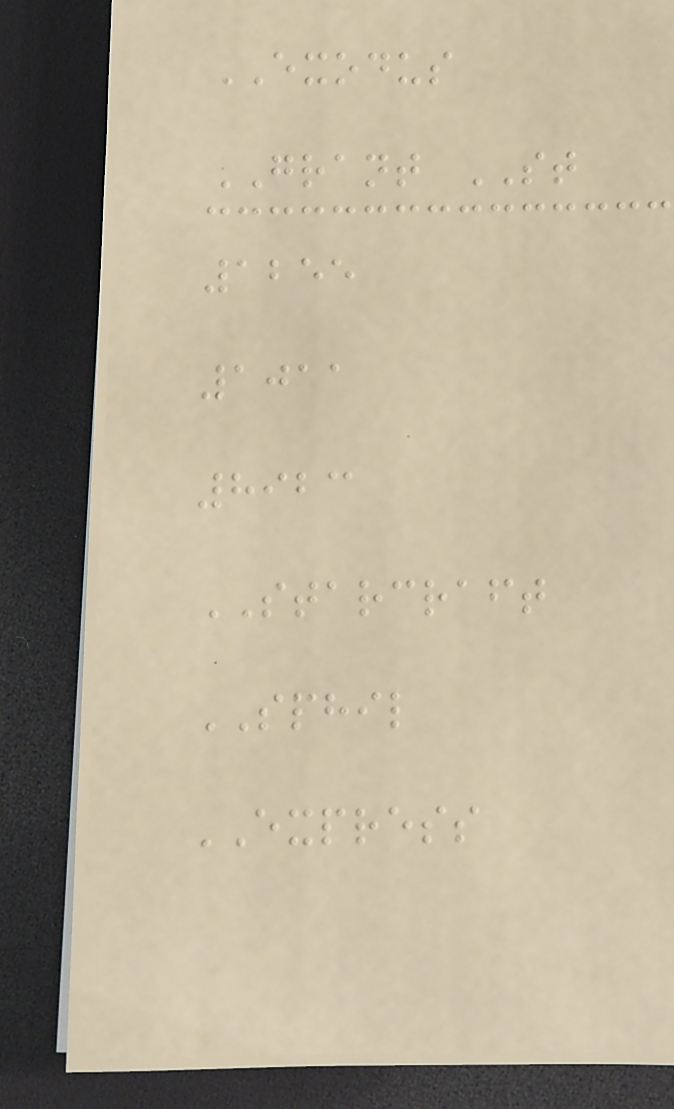EXODUS
GRANT ST
1255
1011
8923
STARCRAFT
SPHIL
EXPRESS
